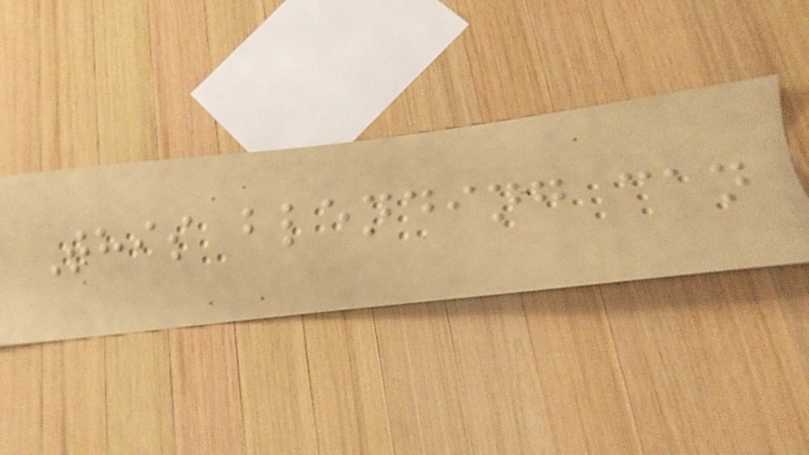This blending can
